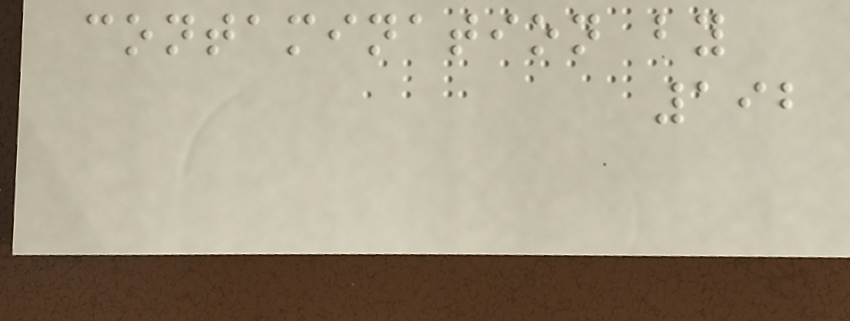contamination by
192
